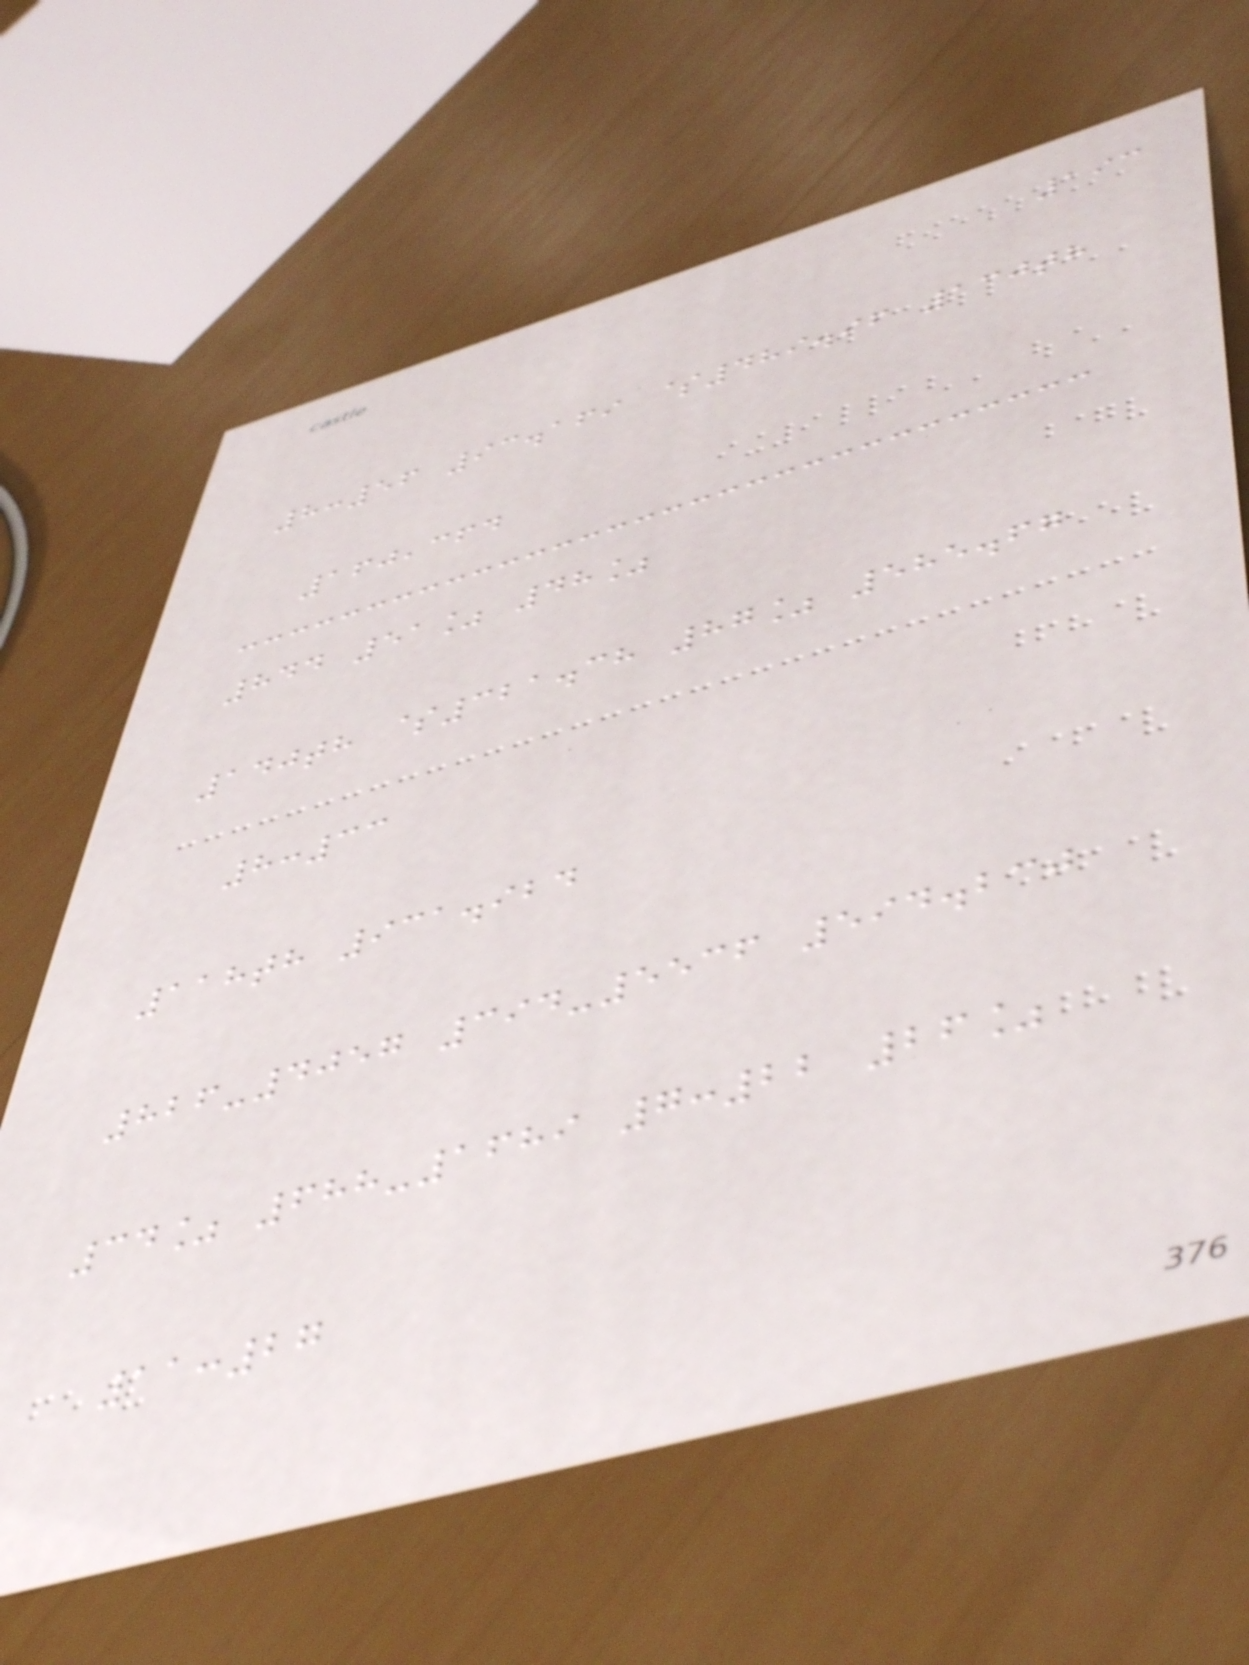193
8:56 93.169 $489.96 130th
160,364
844 51% 48%
140th $321.38 87% 585.67
8:33
118th 931.924
826-4057 394-5536 594.230
34% 688-1689 7:22 26%
11:27
